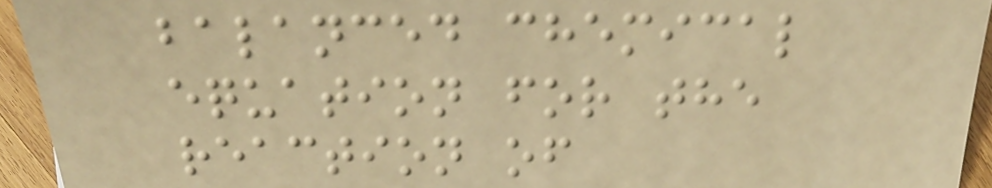balanced chemical
equation for the
reaction of
